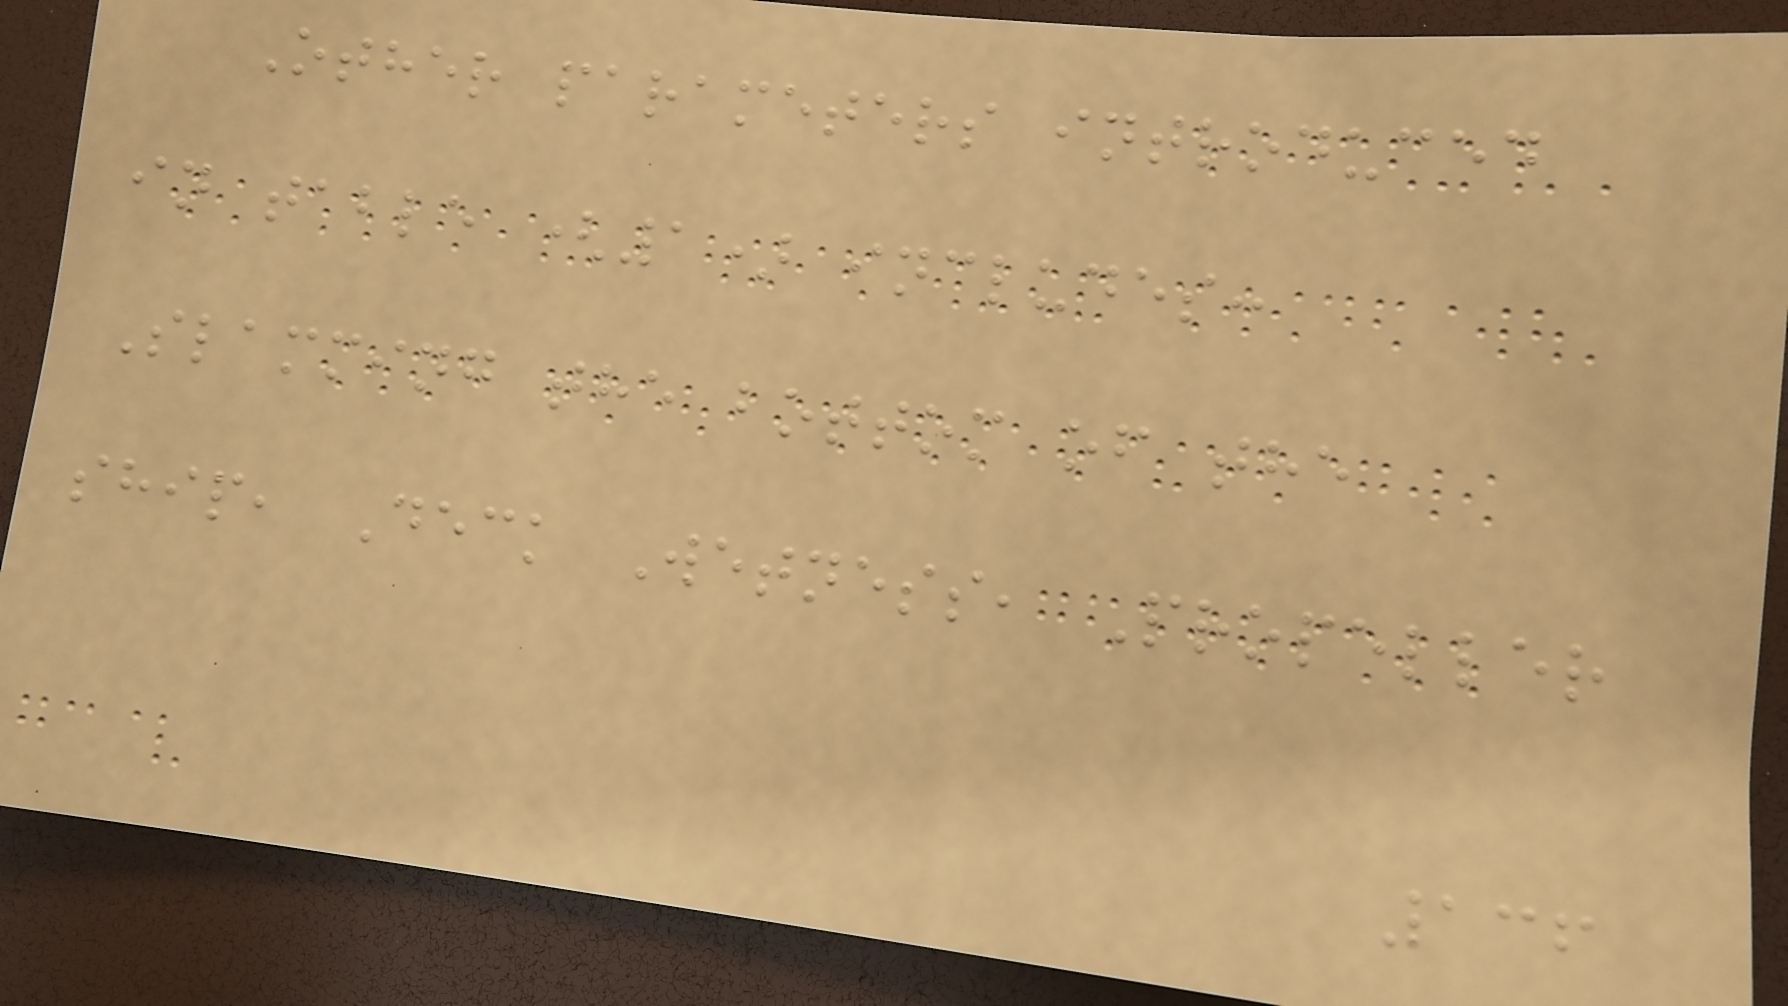Other parameters introduced
in table (1) includes:
Slamming the bottom of the
ship, Deck Wetness, Propeller
136
